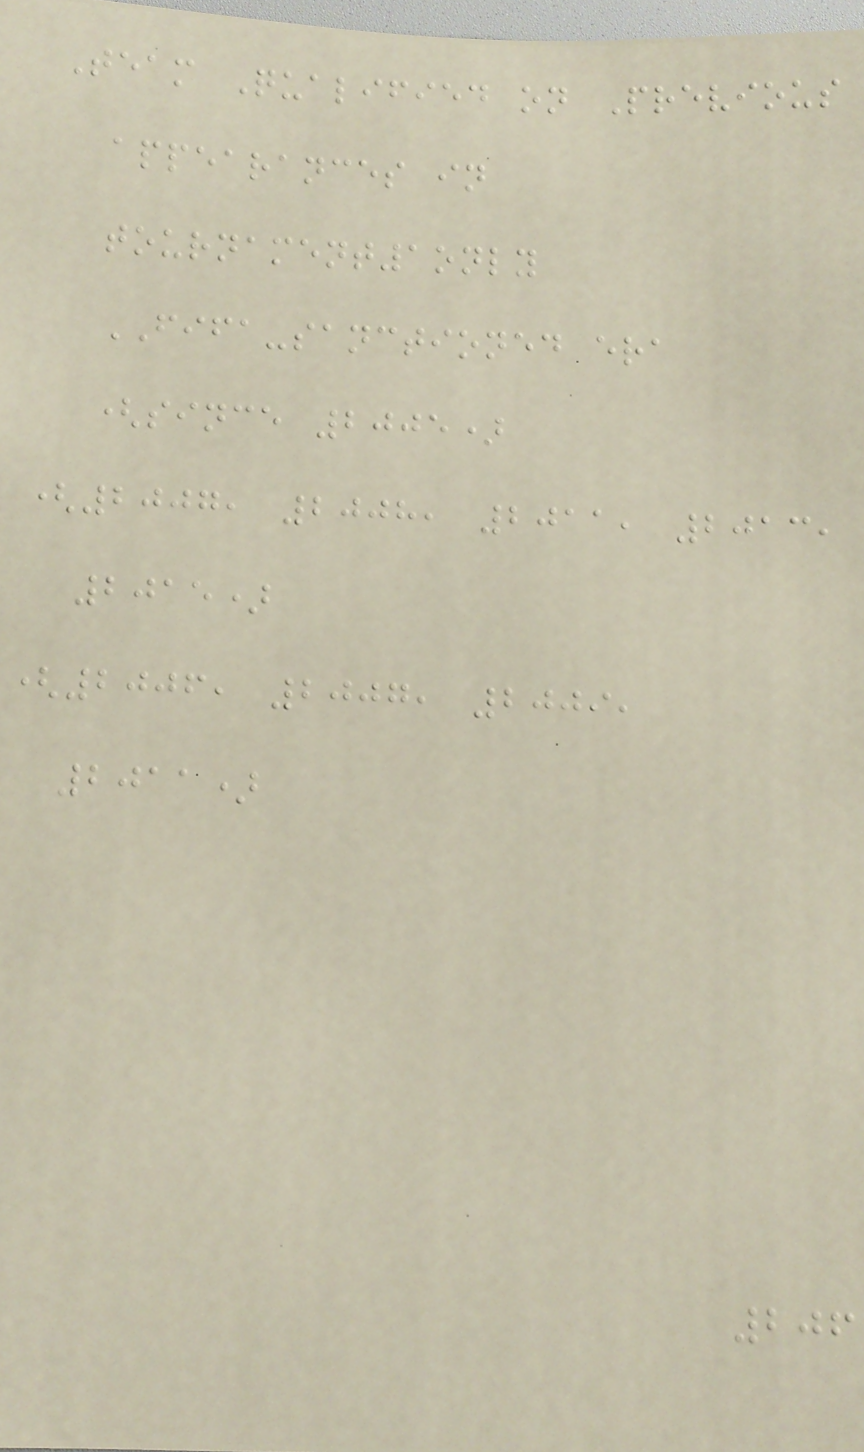Team Qualified on Previous
appearances in
tournament1only
FIFA-sanctioned era
(since 2005)
(2007, 2008, 2011, 2013,
2015)
(2006, 2007, 2009,
2011)
206
